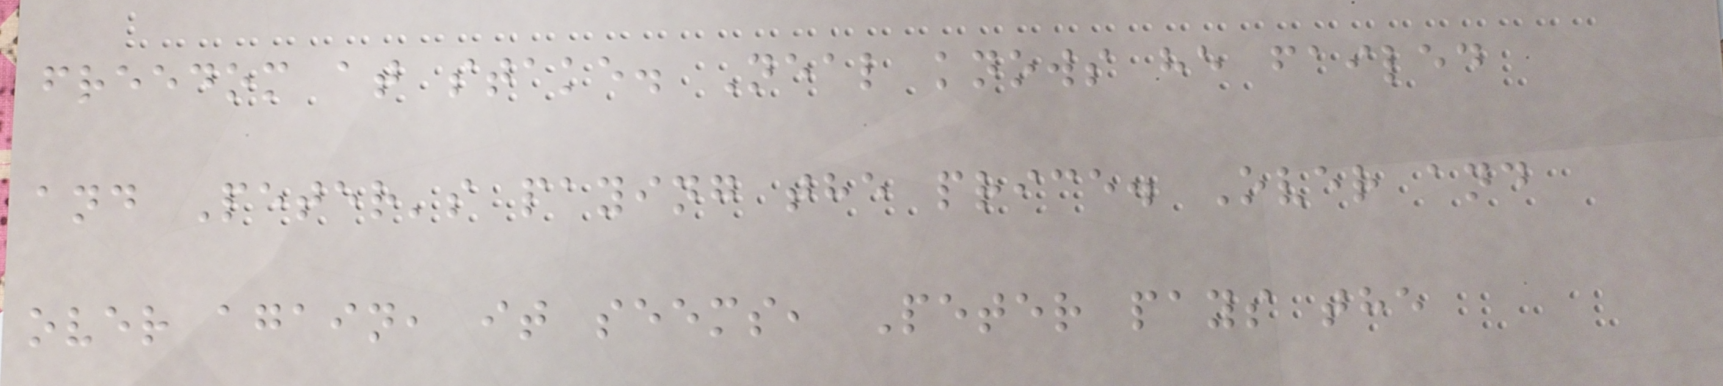freedom at stake. Neal knows he failed
and Peter's paying the price. Over and
over again, it seems, Peter pays the
